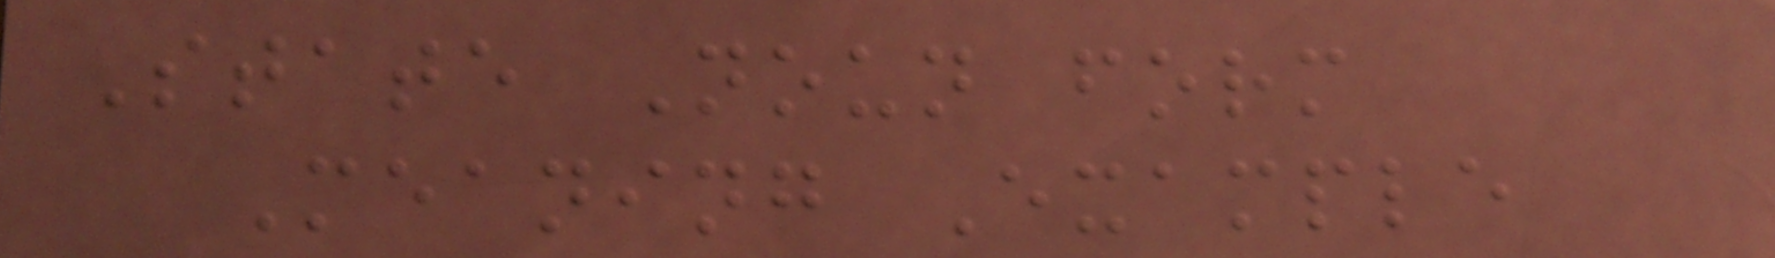State Noun form
Meaning Example
